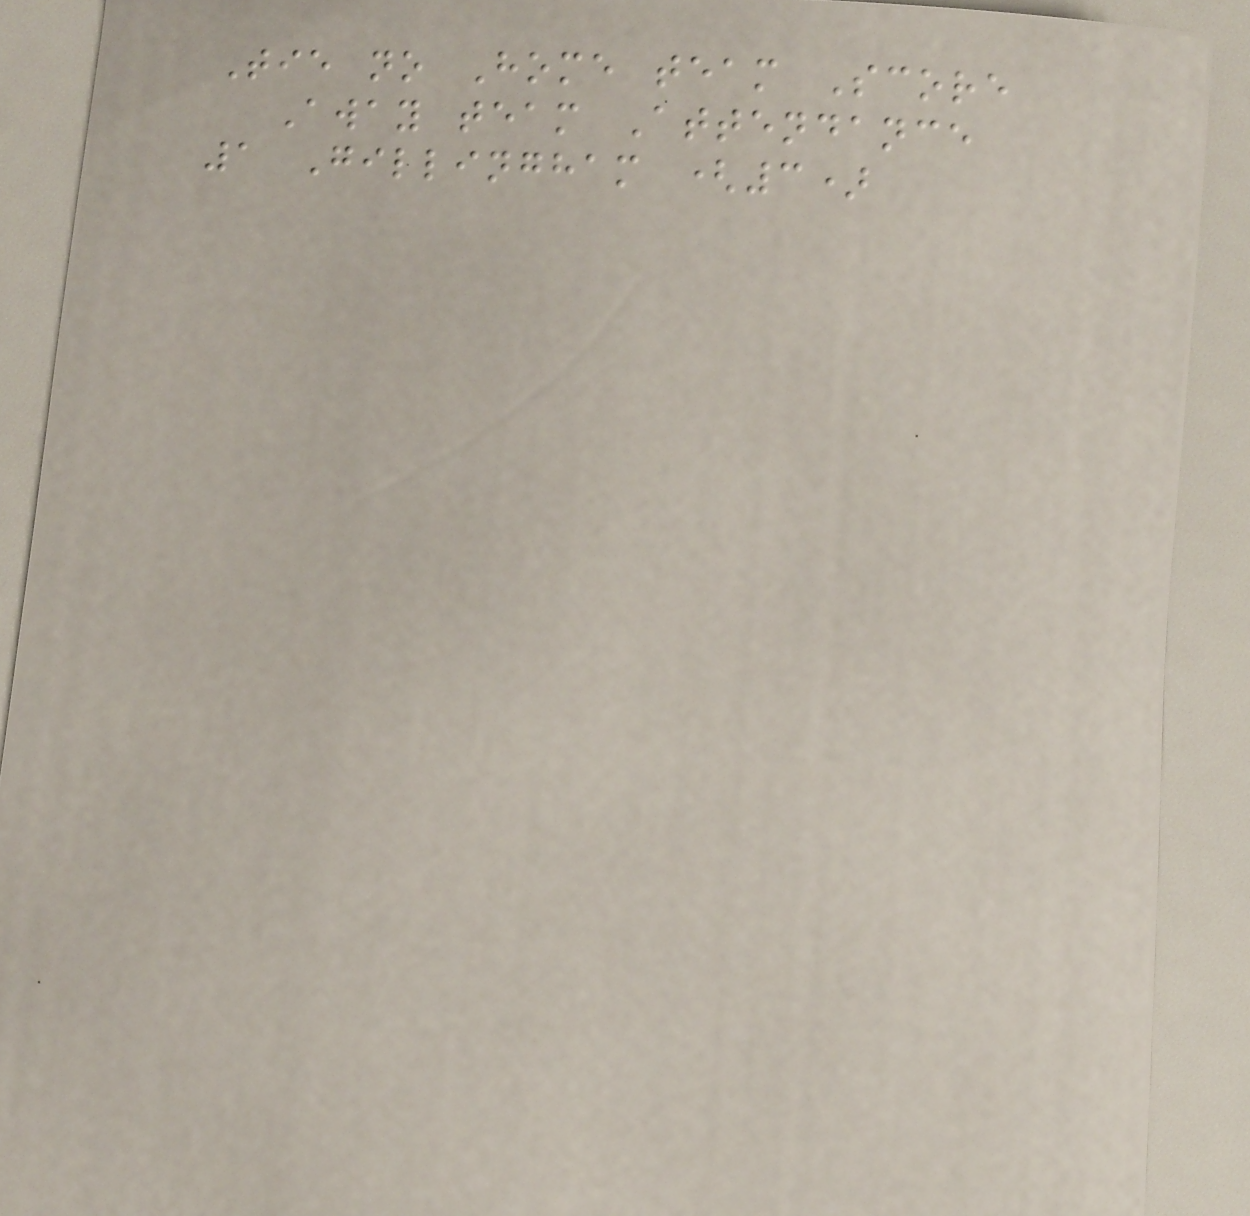Tie no Home team Score
Away team Attendance
1 Gillingham (3)
